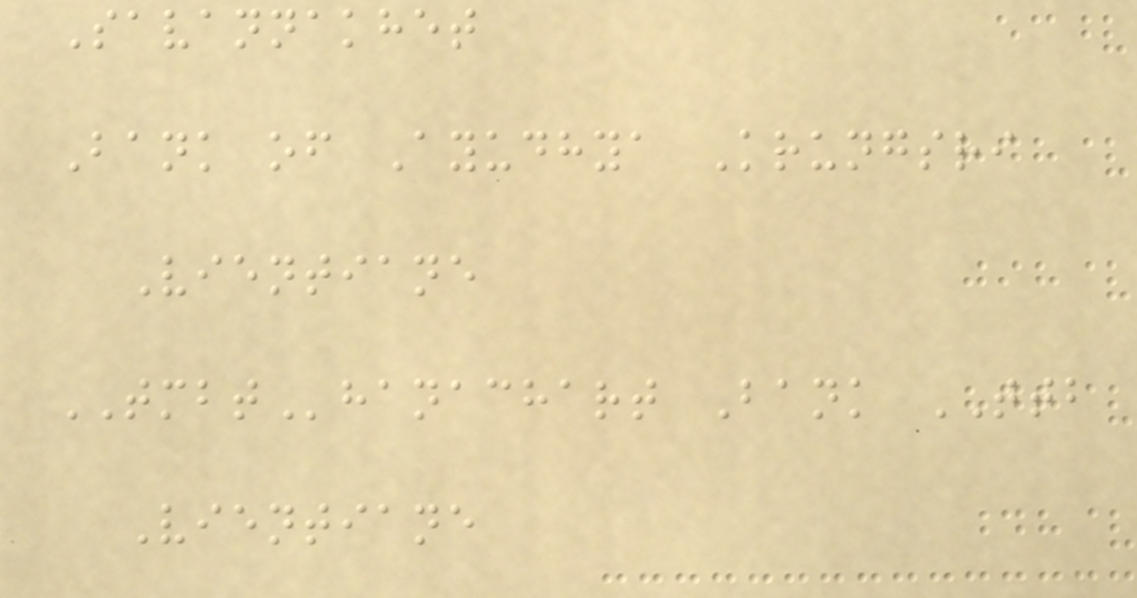Savannakhet
Bank of Ayudhya Krungsri
Vientiane
TMBThanachart Bank TTB
Vientiane
